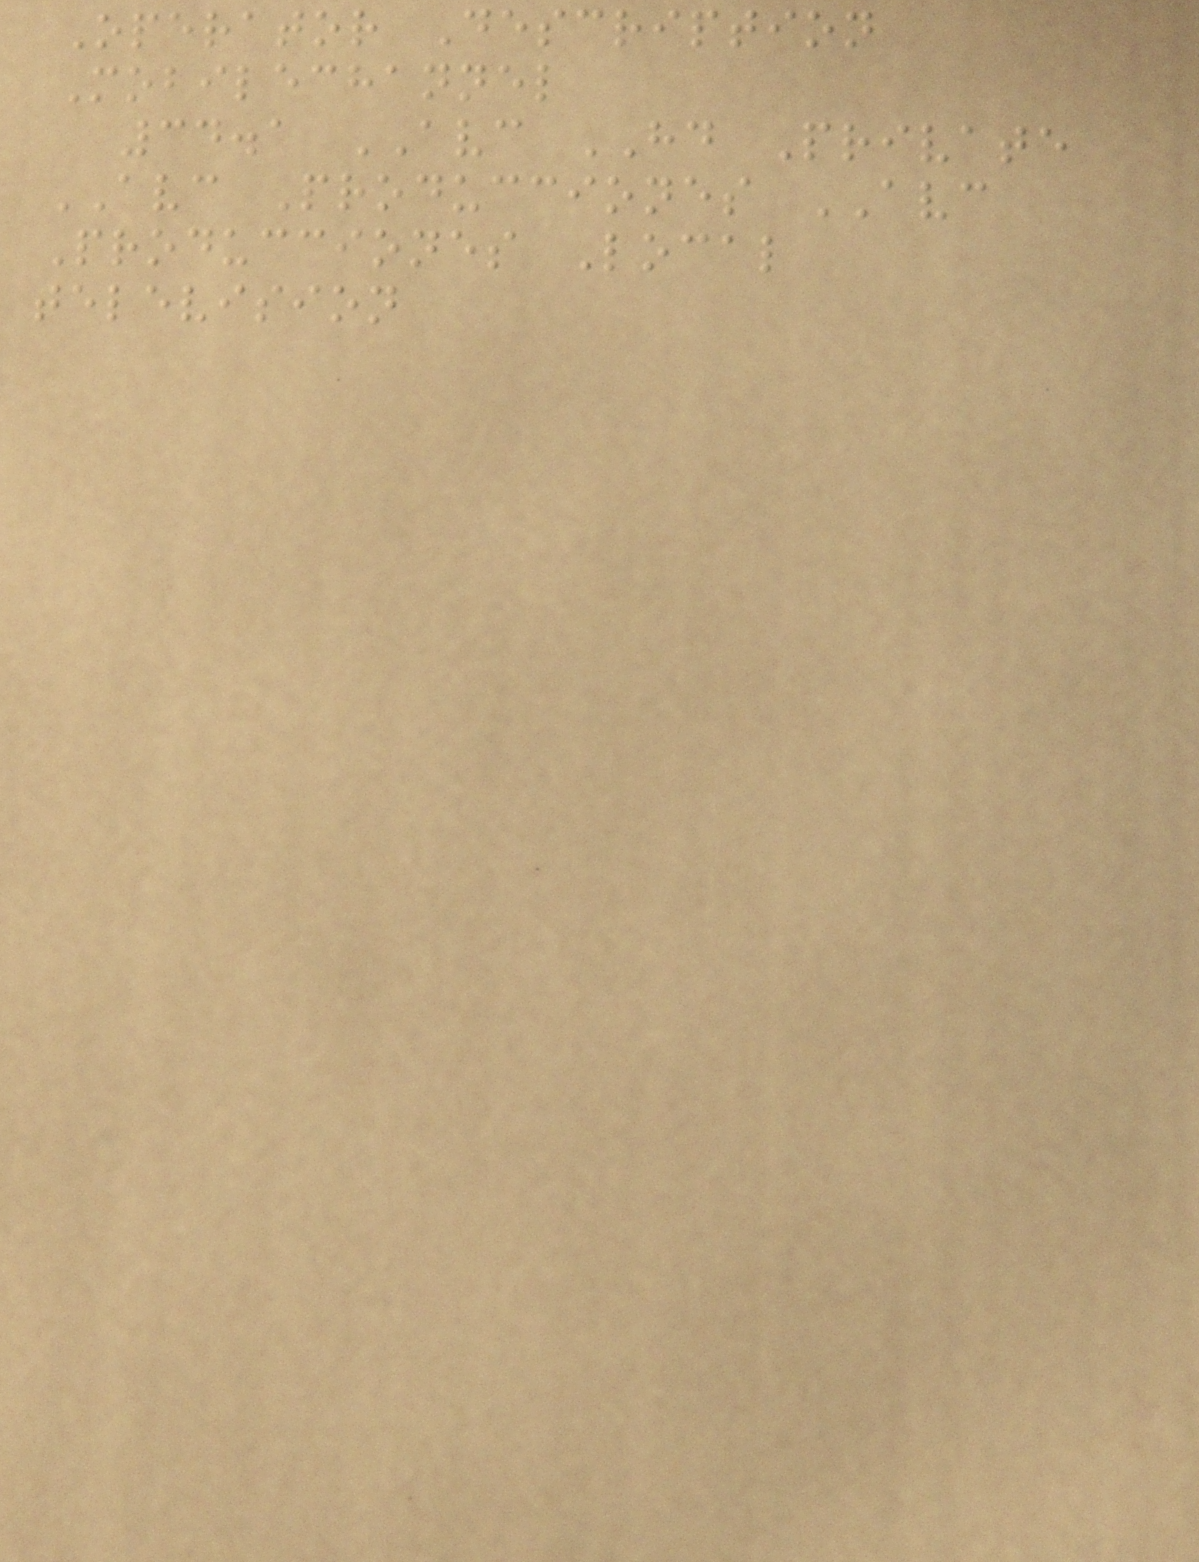Operator Description
Mobilechannel
34.1 AVC HD Private
AVC Producciones AVC
Producciones Local
television
